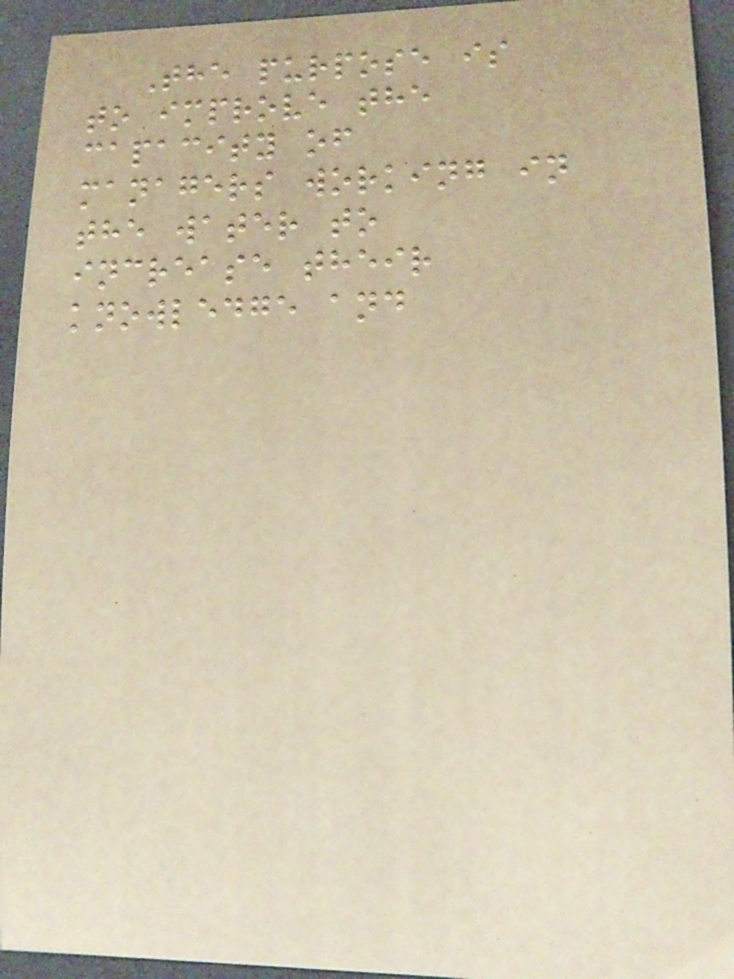The purpose is
to improve the
capacity of
managers working in
the water to
increase their
knowledge and
